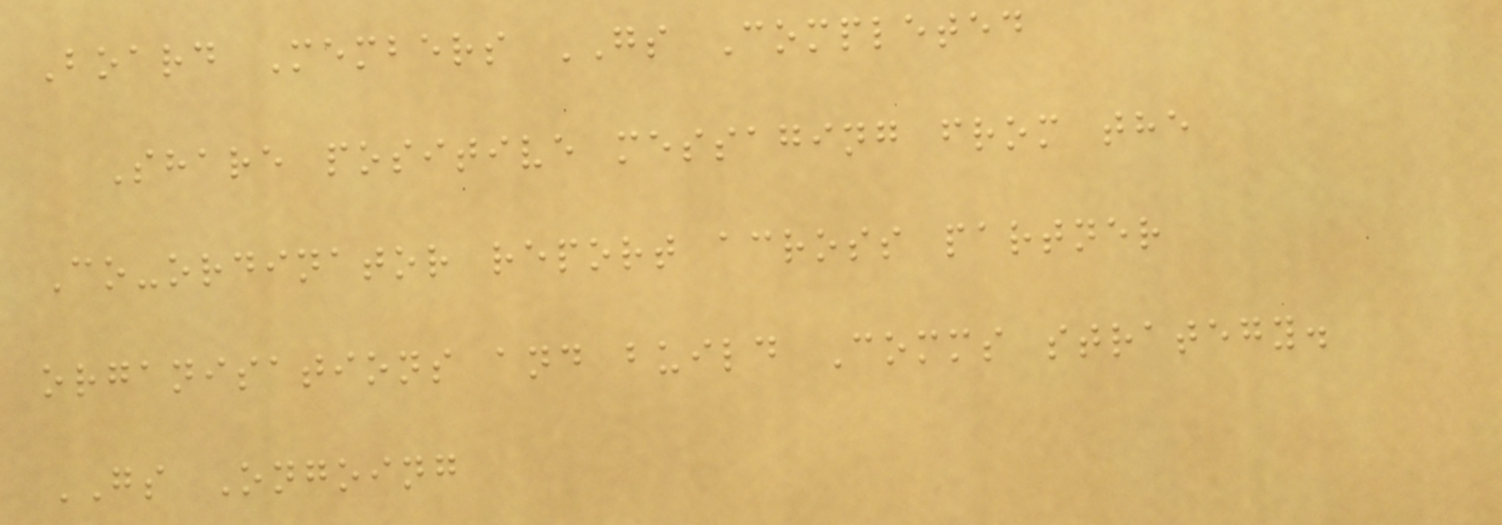Board Members GS Completed
Share positive messaging from the
Co-ordinator report across partner
organisations and build Comms strategy.
GS Ongoing
